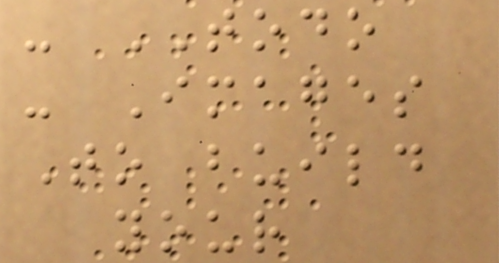- TODO
- Images
To build
your
